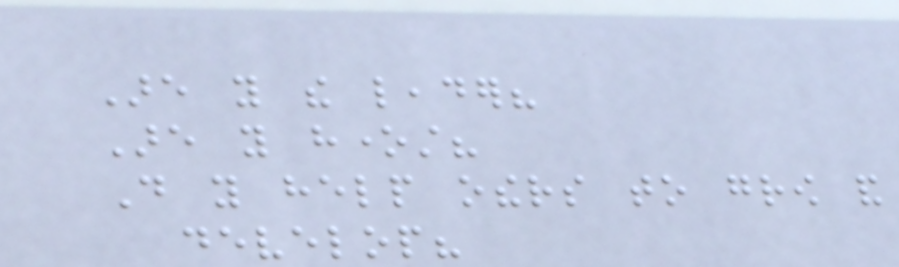Are you the leader?
Are you honest?
Do you help others to grow and
develop?
